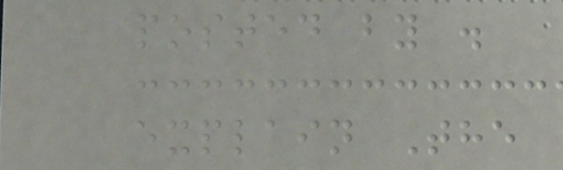posted by .
explain The
